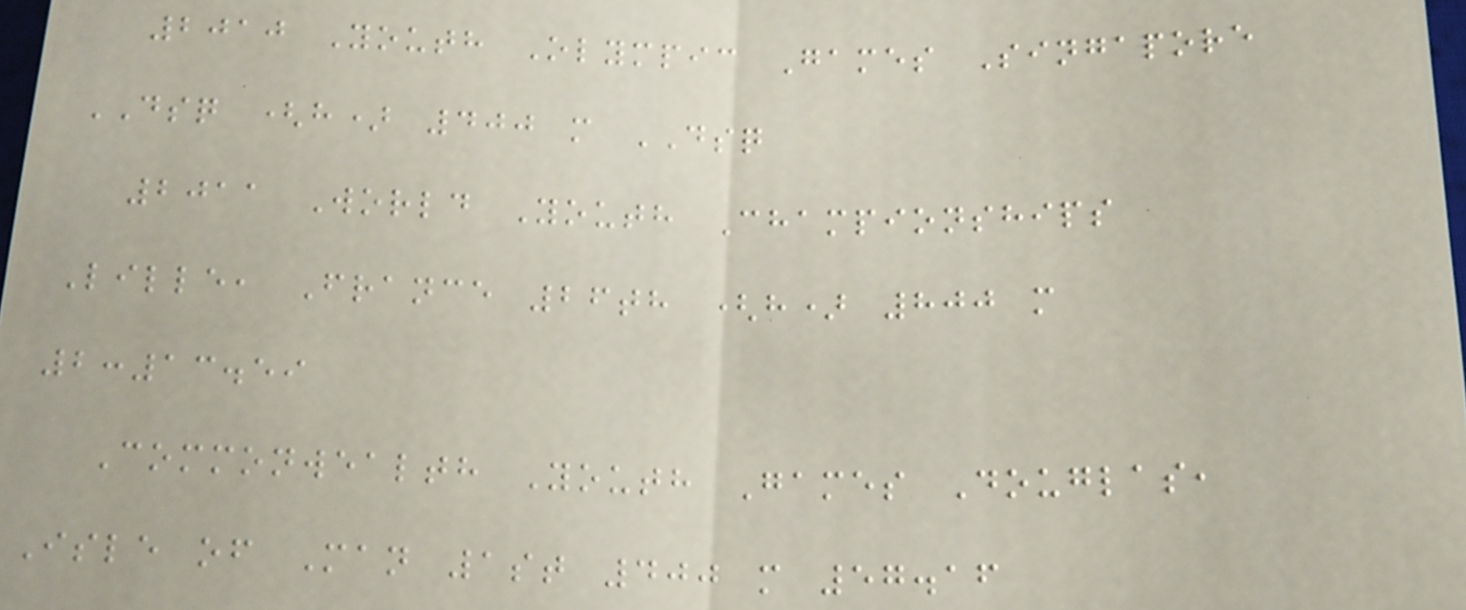2010 Youth Olympic Games Singapore
DSQ (h) 400 m DSQ
2011 World Youth Championships
Lille, France 26th (h) 800 m
2:13.59
Commonwealth Youth Games Douglas,
Isle of Man 1st 400 m 57.16
